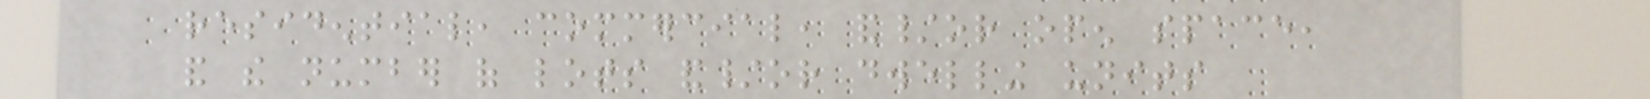residential, commercial, and/or open space,
and the number of lots and/or dwelling units
